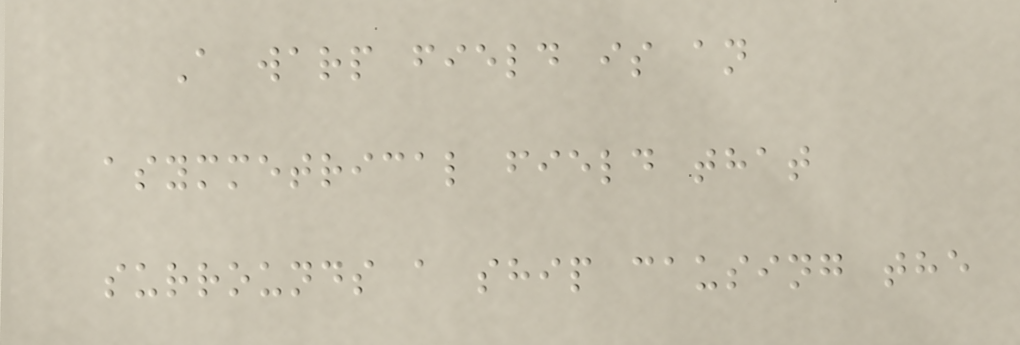A warp field is an
asymmetrical field that
surrounds a ship causing the
